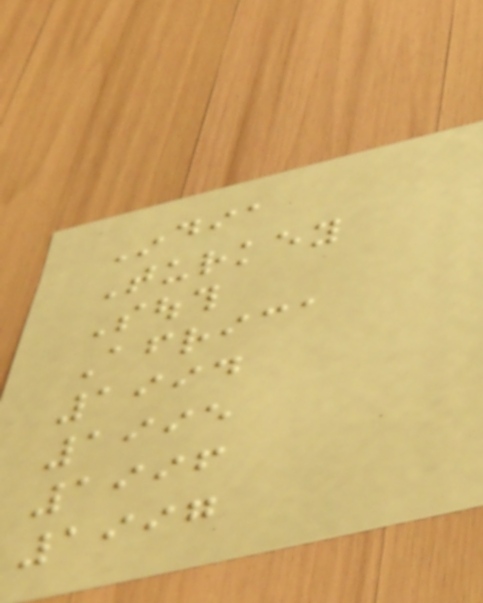India
Turkey
South
Africa
1994
1995
1996
1997
